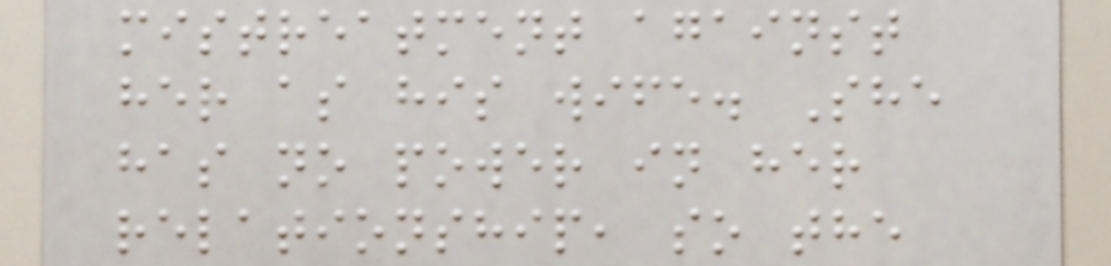mistreatment against
her as his wife. She
has no power in her
relationship, so the
